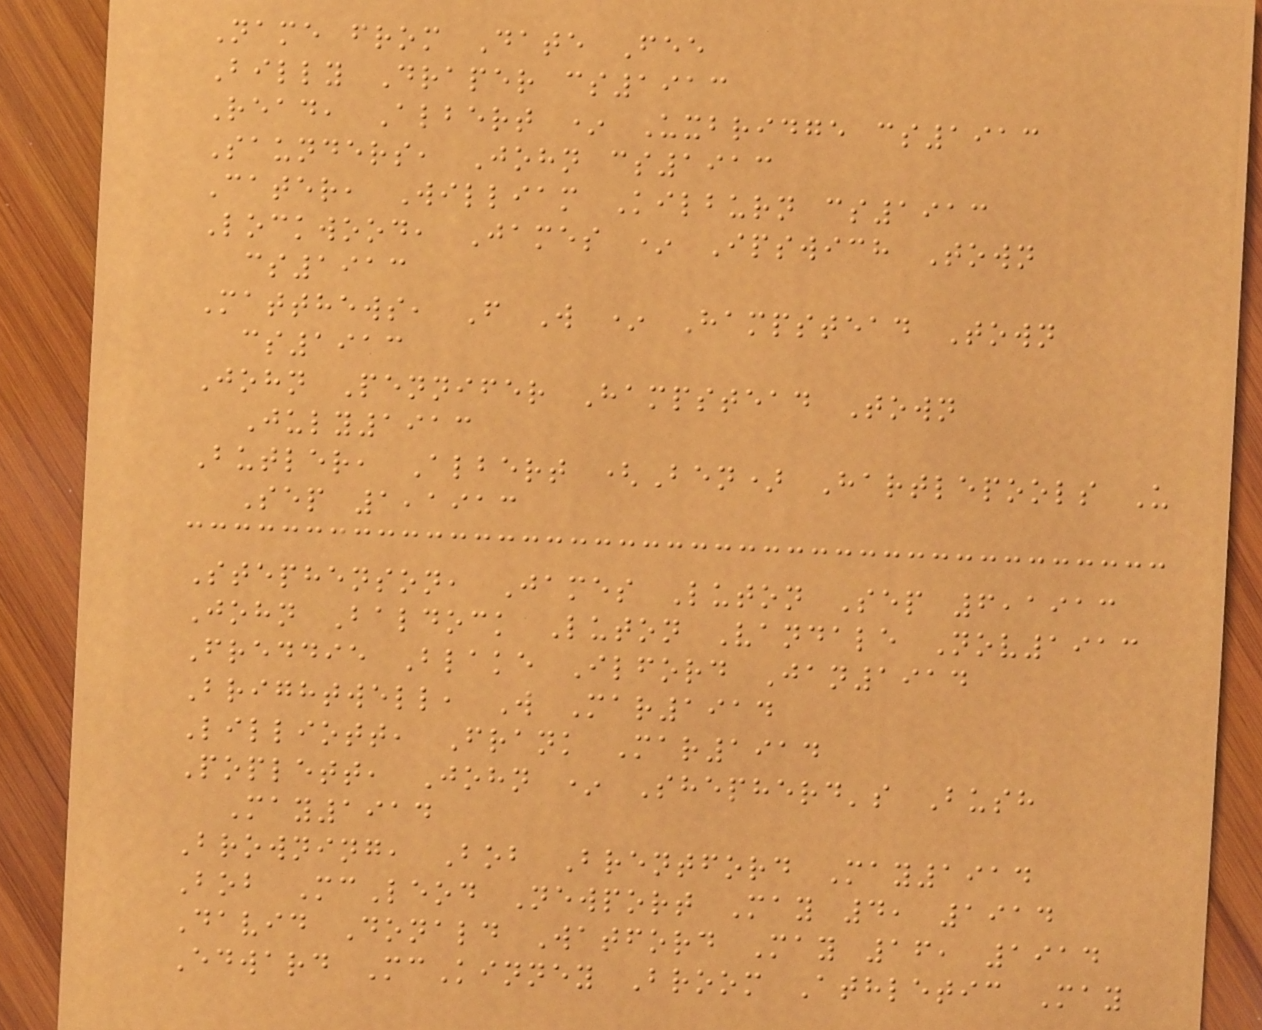Name from Date Fee
Billy Draper cs1913
Read, Albert * Uxbridge cs1913
Saunders, John cs1913
Cater, William Kilburn cs1913
Lockwood, James * Ipswich Town
cs1913
Matthews, F W * Hampstead Town
cs1913
John Pennifer Hampstead Town
July1913
Butler, Albert (Ben) Hartlepools U
Sep 1,1913
Stephenson, James Luton Sep 6,1913
John Baldock Luton Vandale Nov1913
Freddie Blake Ilford Jan1914
Brightwell, W Mar1914
Lilliott, Frank Mar1914
Poplett, John * Shepherd's Bush
May1914
Browning, Bob Brentford May1914
Bob McLeod Newport May 4, 1914
David Donald Watford May 16, 1914
Edward McKinney Broom Athletic May
